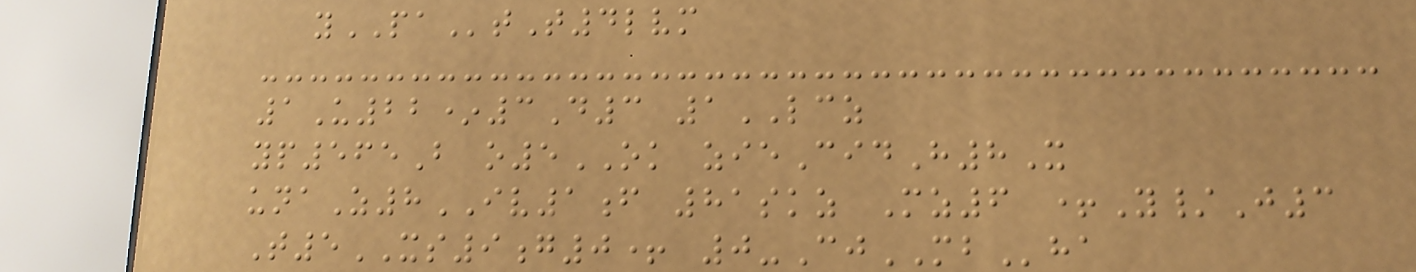yPAtT4lvm
1U22*3D3 1LCZ
yp565B o5OK zieCidH8X
unaZ8IV1f 81skz Mz6 +Y/J3
T5XS9g0+ 0-CjMBha
